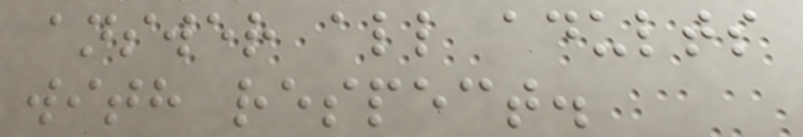answer all adults
with respect.
